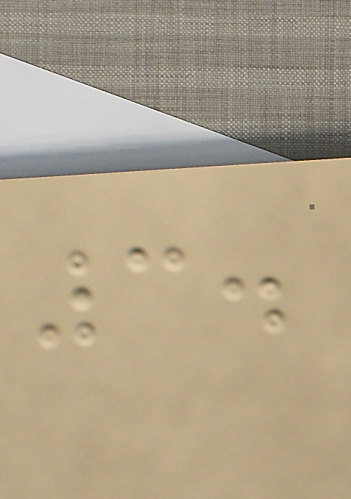3.
